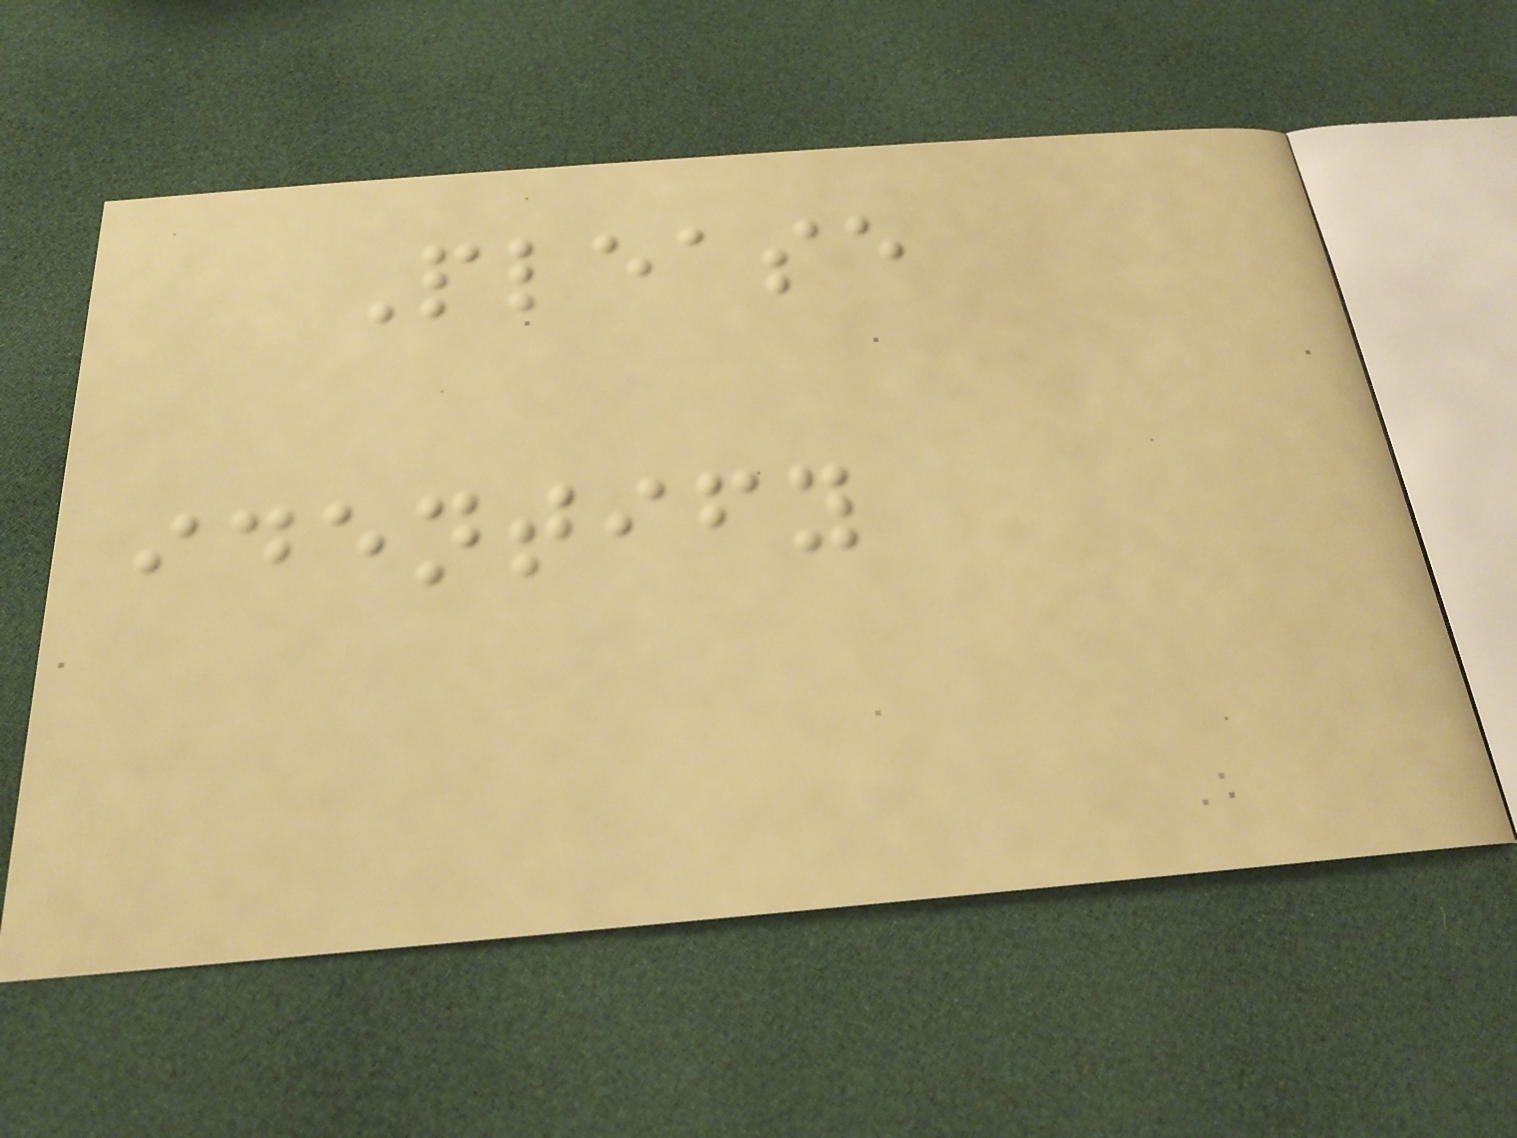Please
identify
